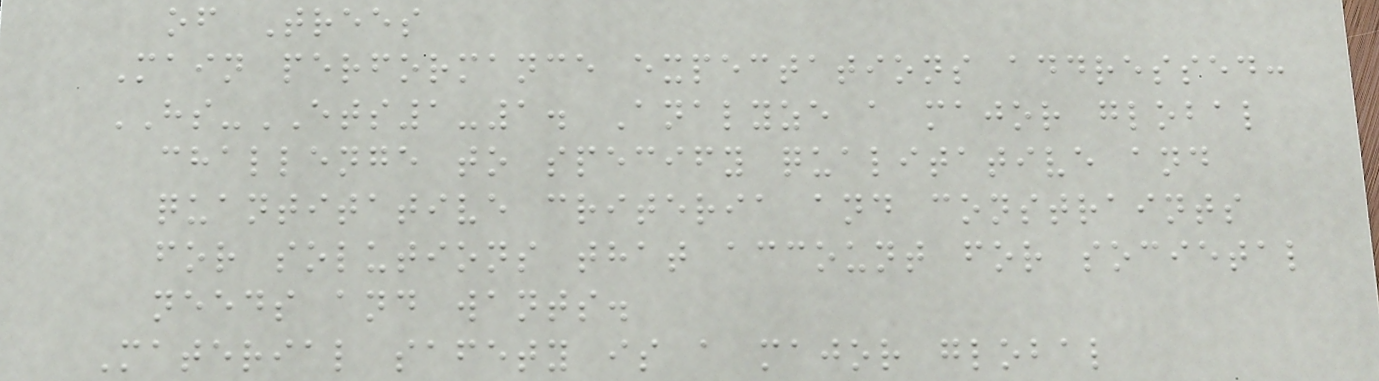of Trees
Main performance expectations addressed:
HS-ETS1-1. Analyze a major global
challenge to specify qualitative and
quantitative criteria and constraints
for solutions that account for societal
needs and wants.
Material safety is a major global
